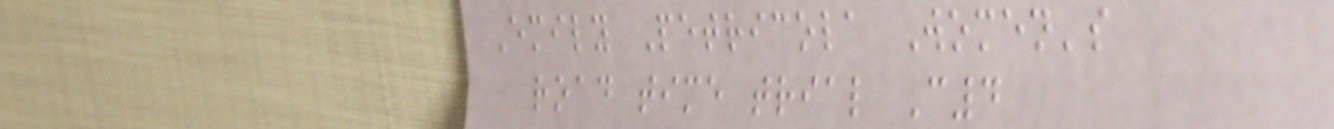Emily Petricola Women's
road time trial C4
